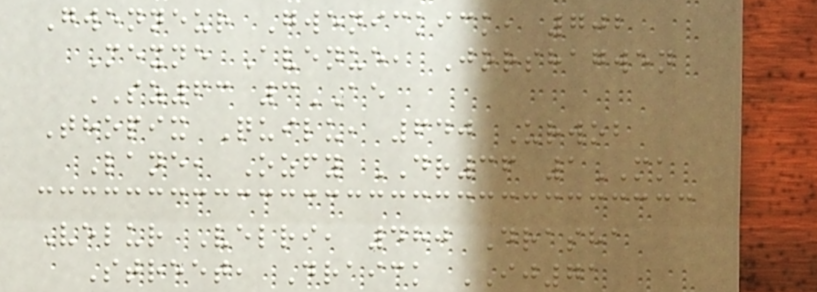Gwenneur Gwenickick, 702
Mexne Avenue, Jorshagwen
SZ63 3AE
Thopix Quilu, 640 Urwob
Lane, Ozfy DR36 1MK
Velur Velri, 480 Drasha
Street, Draick IJ71
